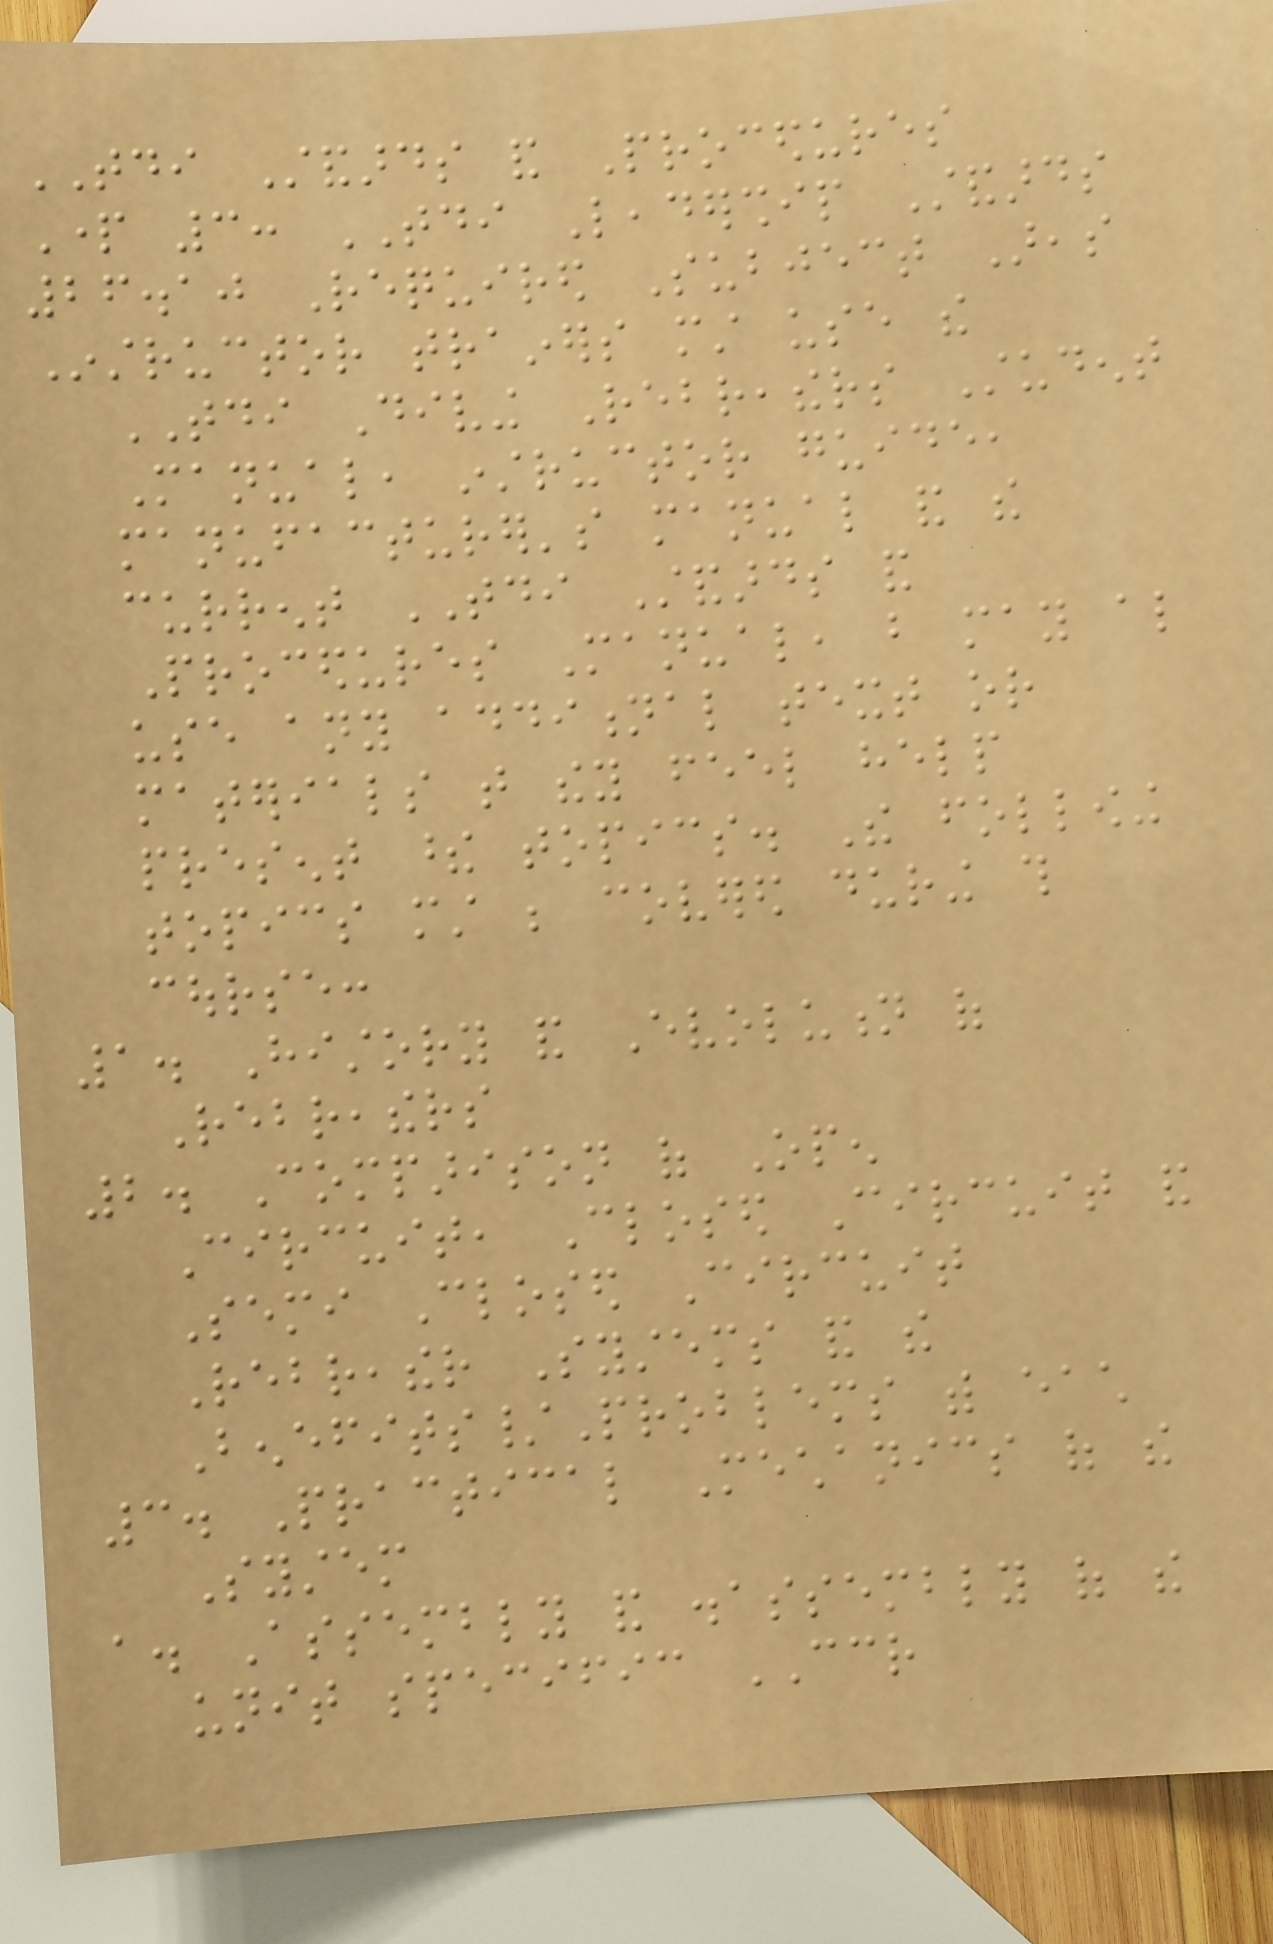TDI Standards and Procedures
Part 3: TDI Leadership Standards
26.10 Required Subject Areas
Instructor trainers must use the
TDI Diving Rebreathers Student
Manual, instructor guide,
manufacturer's manual and the
current TDI Standards and
Procedures Manual, but may also
use any additional text or
materials that they feel help
present these topics. The following
topics must be covered during this
course:
1. History and Evolution of
Rebreathers
2. Comparison of Open
Circuit, Closed Circuit and
Semi Closed Circuit
Rebreather Systems and the
Benefits/Problems with each
3. Practical Mechanics of the
System
a. Assembly and disassembly of the
unit specific CCR
